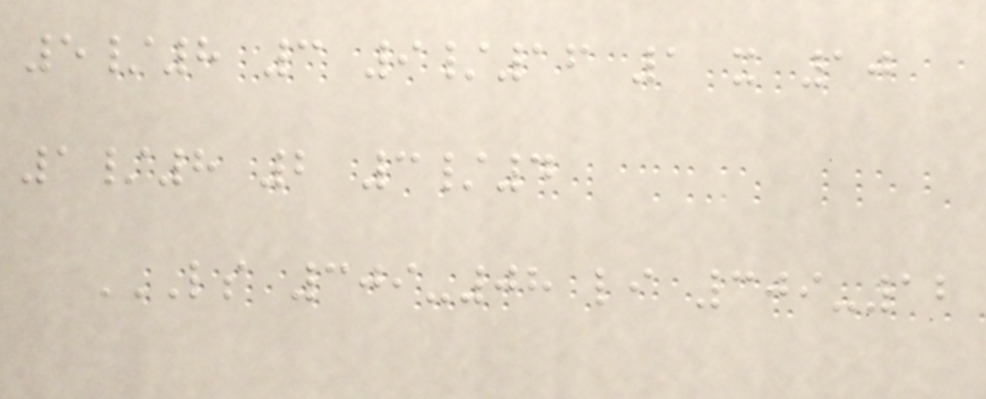5/8 3 9/16 1 x 10
1/8 2 3/4
LS 309-08 LI 309-12
